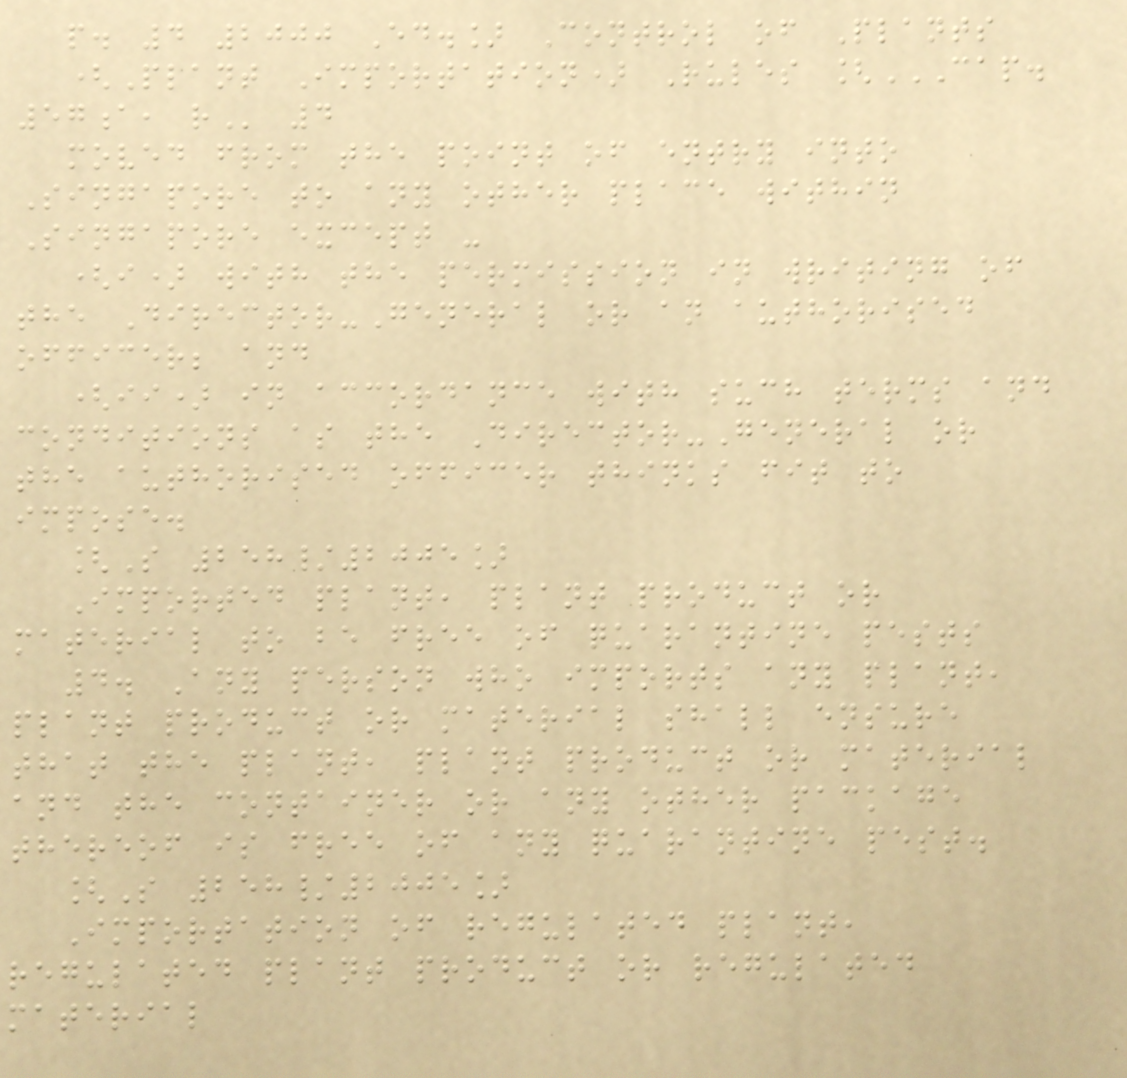p. 4 2000 Ed.] Control of Plants
(Plant Importation) Rules [CAP.
57A, R 4
moved from the point of entry into
Singapore to any other place within
Singapore except -
(i) with the permission in writing of
the Director-General or an authorised
officer; and
(ii) in accordance with such terms and
conditions as the Director-General or
the authorised officer thinks fit to
impose.
[S 258/2005]
Imported plant, plant product or
material to be free of quarantine pests
4. Any person who imports any plant,
plant product or material shall ensure
that the plant, plant product or material
and the container or any other package
thereof is free of any quarantine pest.
[S 258/2005]
Importation of regulated plant,
regulated plant product or regulated
material
